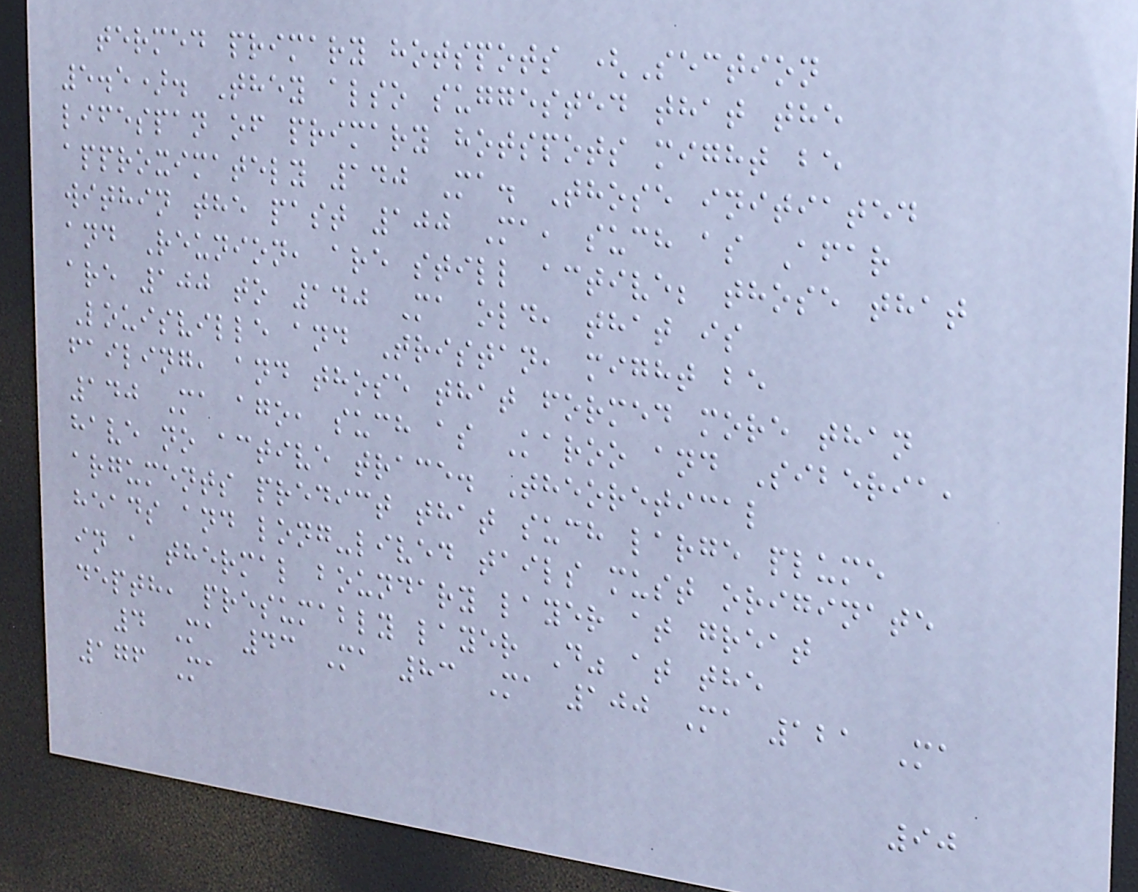termed primary hotspots (Section
5.5). They also suggested that the
lifespan of primary hotspots might be
approximately 140 Ma. Those initiated
within the past 100 Ma, such as Afar
and Reunion, are still active; those that
are 100 to 140 Ma old, that is
Louisville and Tristan, might be
failing, and those that formed more than
140 Ma ago, such as Karoo and Siberia,
have no active trace. Theoretical
arguments predict that such large plume
heads and long-lived tails must originate
in a thermal boundary layer at great
depth, presumably layer D" at the
4 Ma 43 Ma 83 Ma 100 Ma 121 Ma
176 Ma
90
